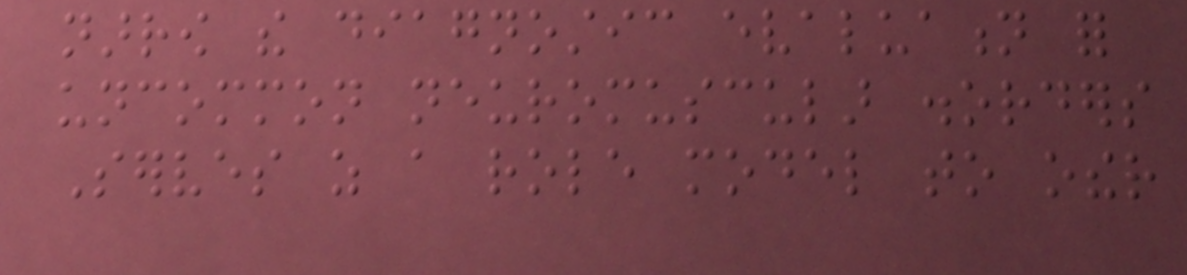narrow the diagnostic evaluation for
uncommon neuromuscular disorders
Serves as a role model to other
